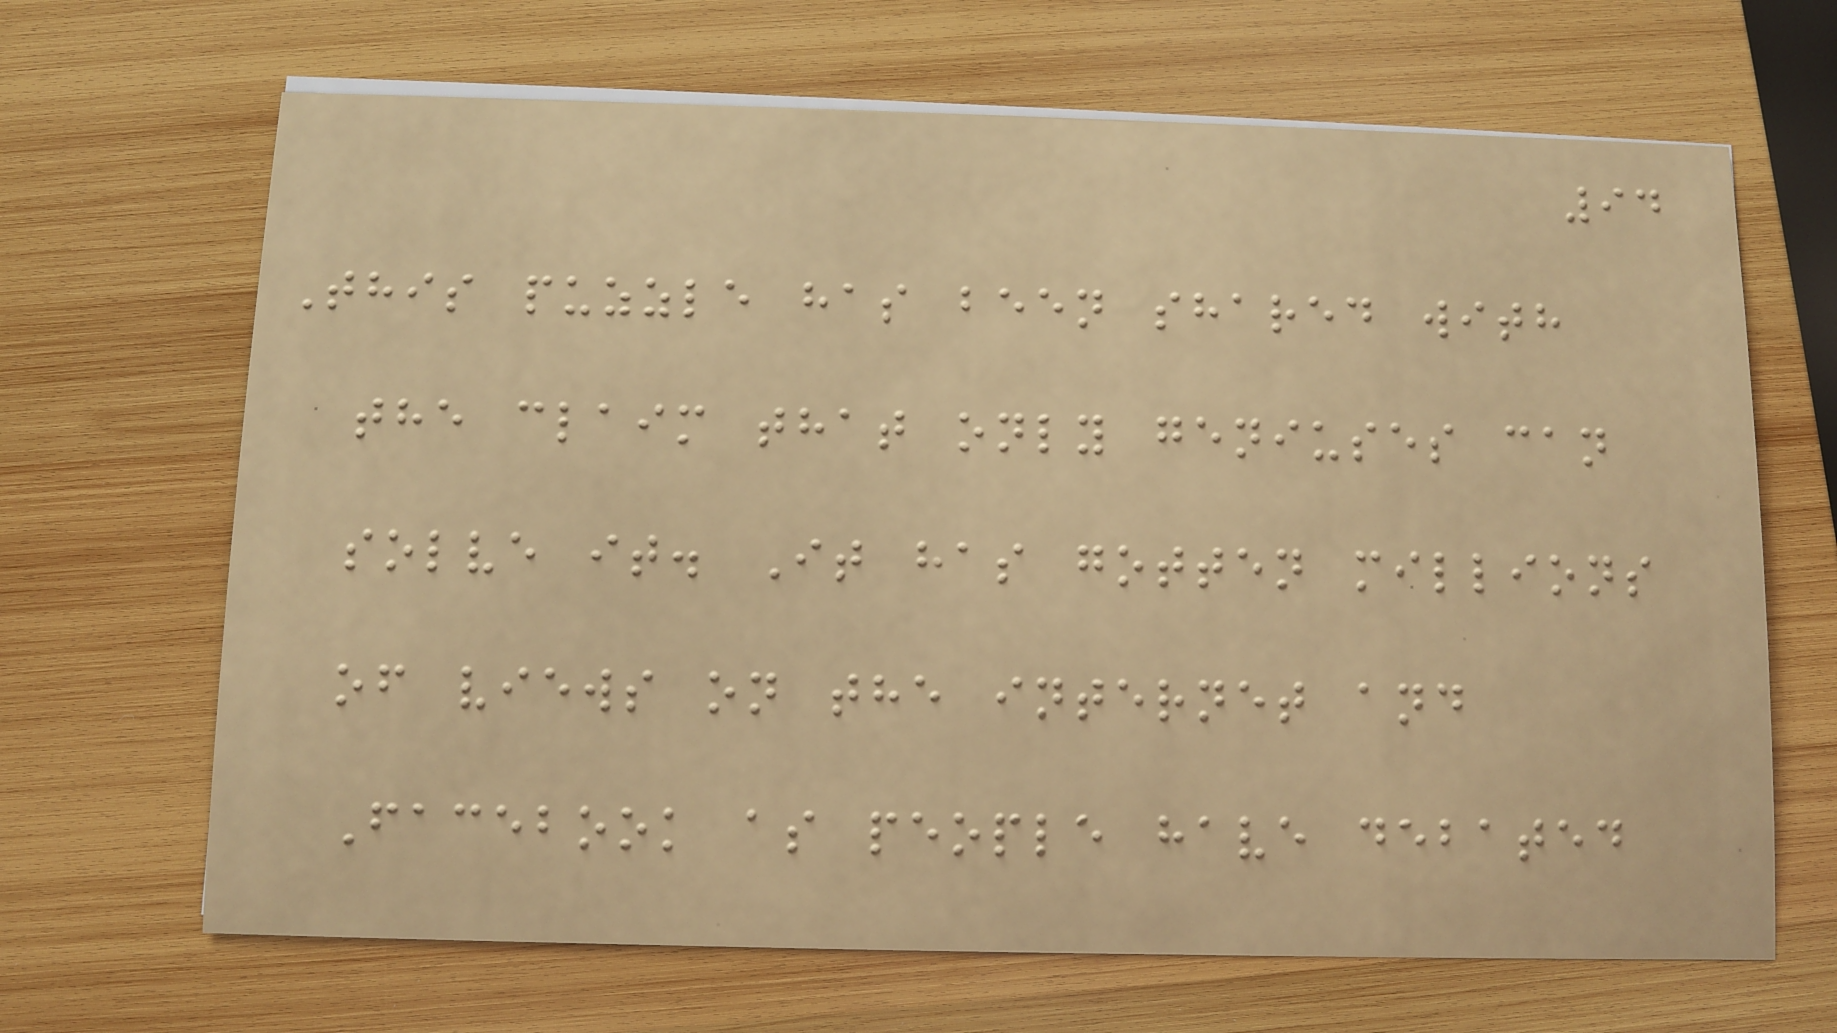94
This puzzle has been shared with
the claim that only geniuses can
solve it. It has gotten millions
of views on the internet and
Facebook as people have debated
